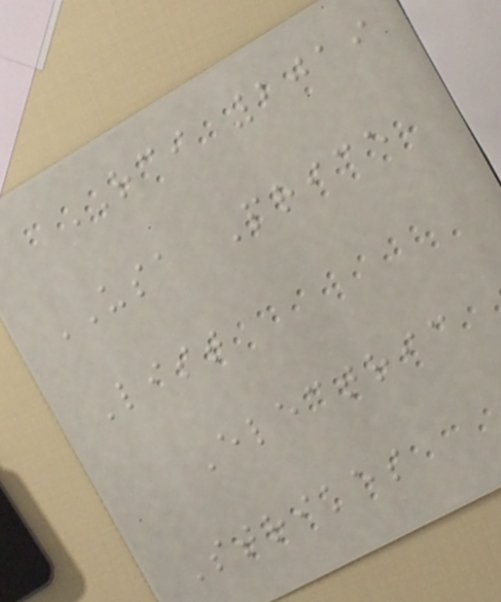RCI 2019
USA Price
List
Electric
Strikes
